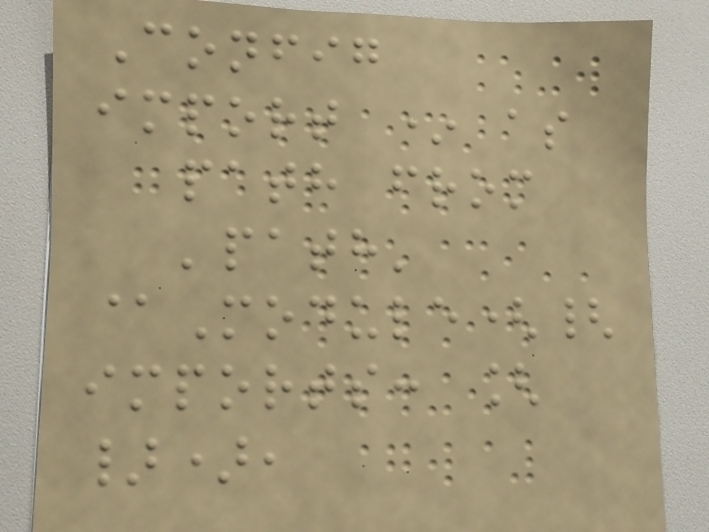Config
import * as
path from
'path'
@Module({
imports: [
}),
